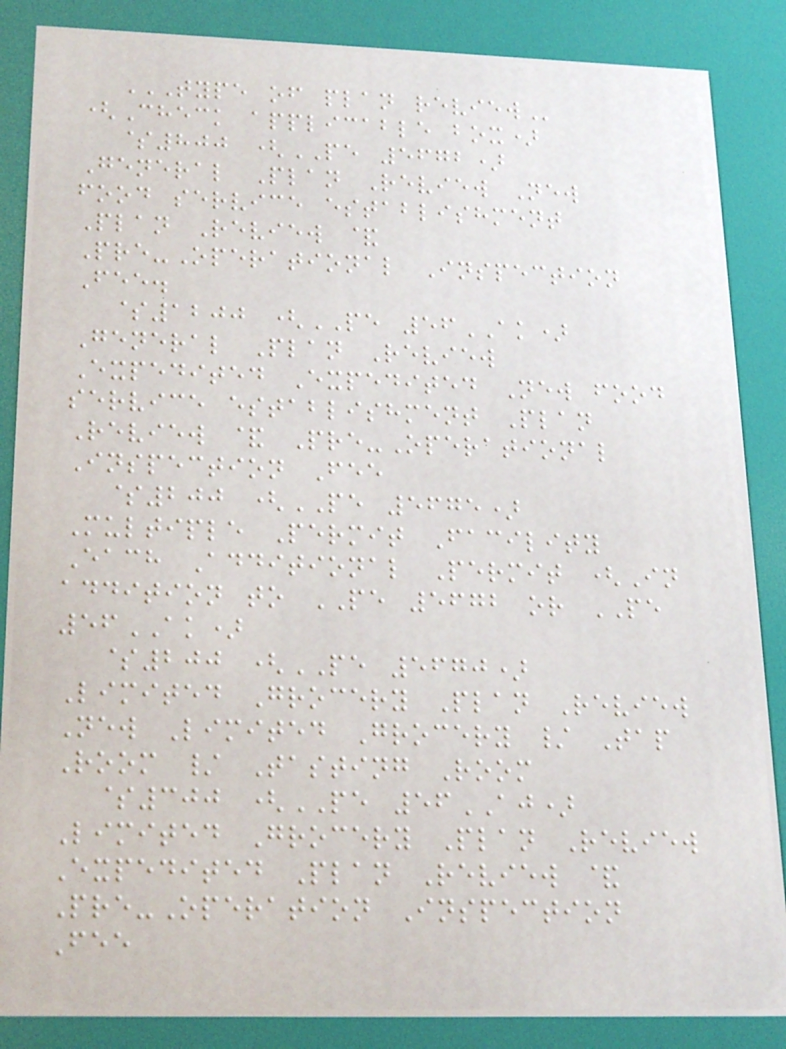TYPE OF PLAN REVIEW
(Check applicable box)
$800 (PE 5672)
General Plan Review New
food service establishment
Plan Review &
Pre-Operational Inspection
Fee.
$1200 (PE 56AK)
General Plan Review
Expedited Expedited New food
service establishment Plan
Review & Pre-Operational
Inspection Fee
$200 (PE 5675)
Multiple Permit Facility
Each Additional Permit (In
addition to PE 5672 or PE
56AK)
$200 (PE 5670)
Limited Grocery Plan Review
New Limited Grocery / Tap
Room / Tasting Room
$300 (PE 56AJ)
Limited Grocery Plan Review
Expedited Plan Review &
Pre-Operation Inspection
Fee
